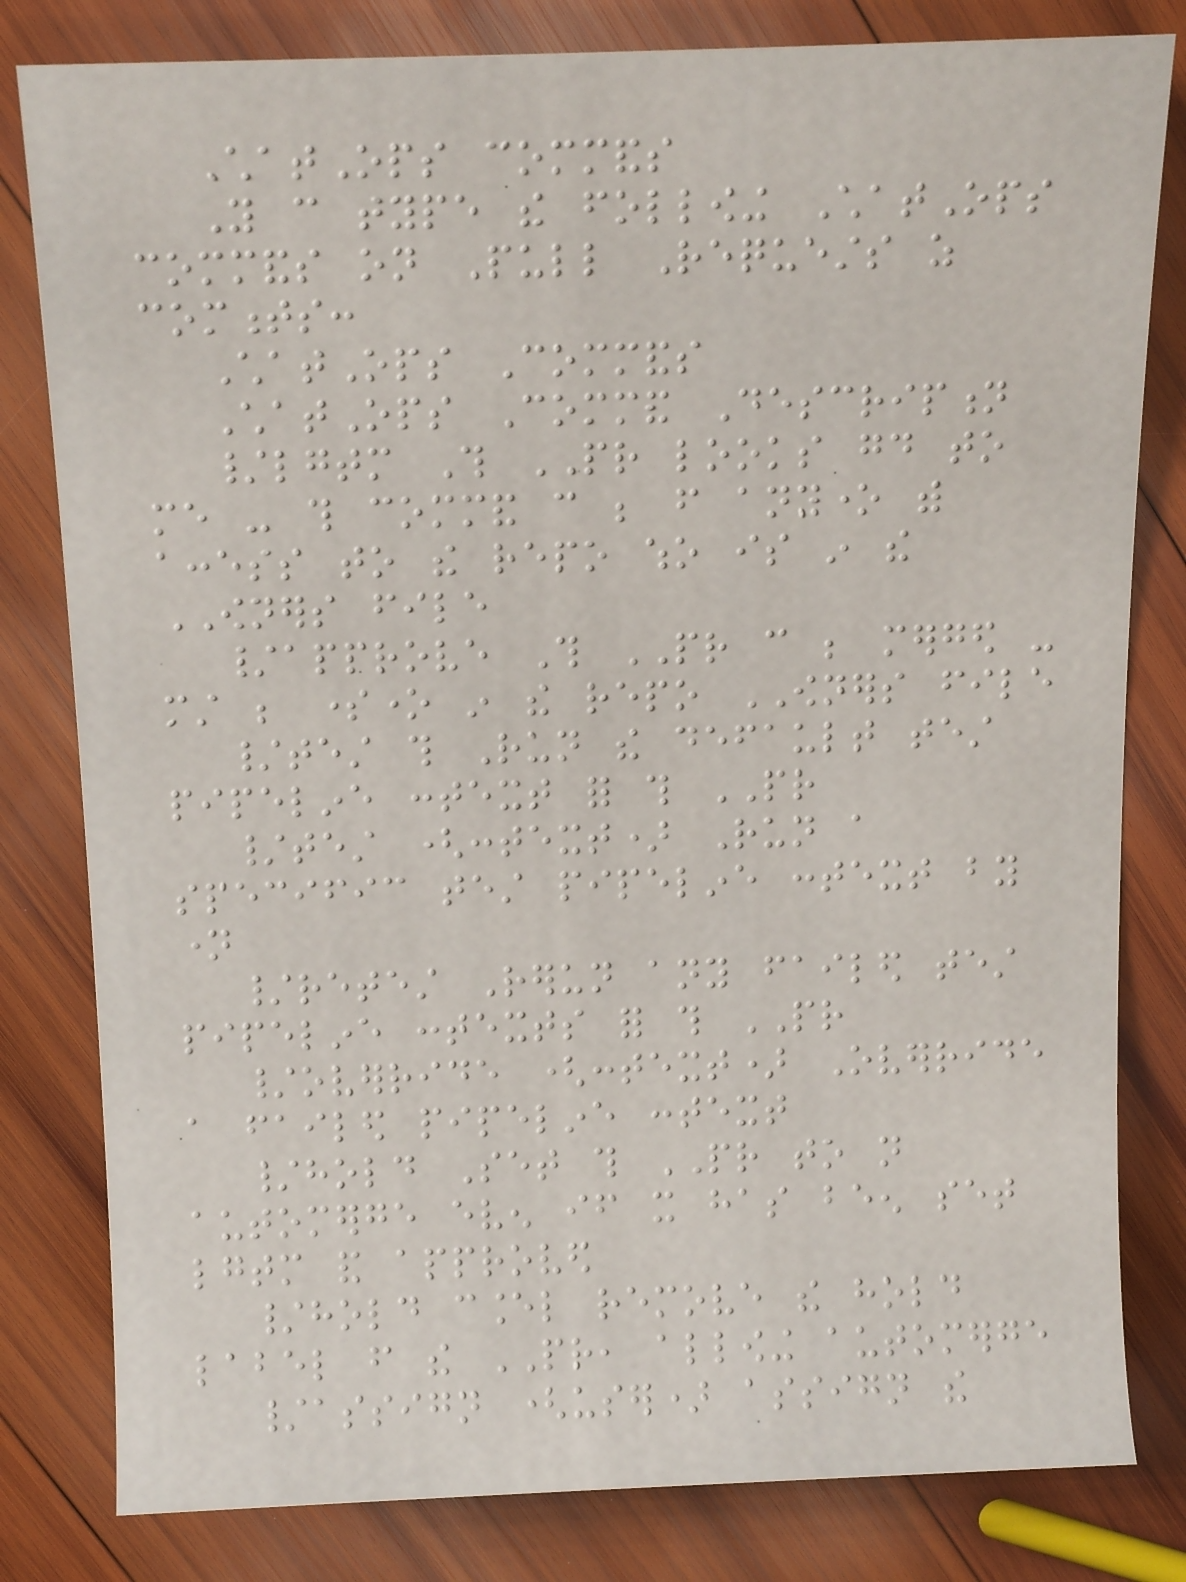ChatOps commands
You can type the following ChatOps
commands on Pull Requests as
comments:
ChatOps Commands
ChatOps Command Description
/lgtm This PR looks good to
me - this command can be from anyone with
access to the repo who is in the
OWNERS file
/approve This PR can be merged -
must be someone in the repo OWNERS file
/test this Run the default test
pipeline context for this PR
/test (context) Run a
specific test pipeline context by
name
/retest Rerun any failed test
pipeline contexts for this PR
/override (context) Override
a failed pipeline context
/hold Set this PR to not
automerge even if it has been set
lgtm and approved
/hold cancel remove the hold
label from the PR, allowing automerge
/assign (user) assign the
